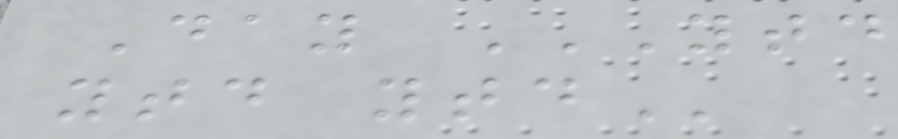Day YTD
YTD YTD
